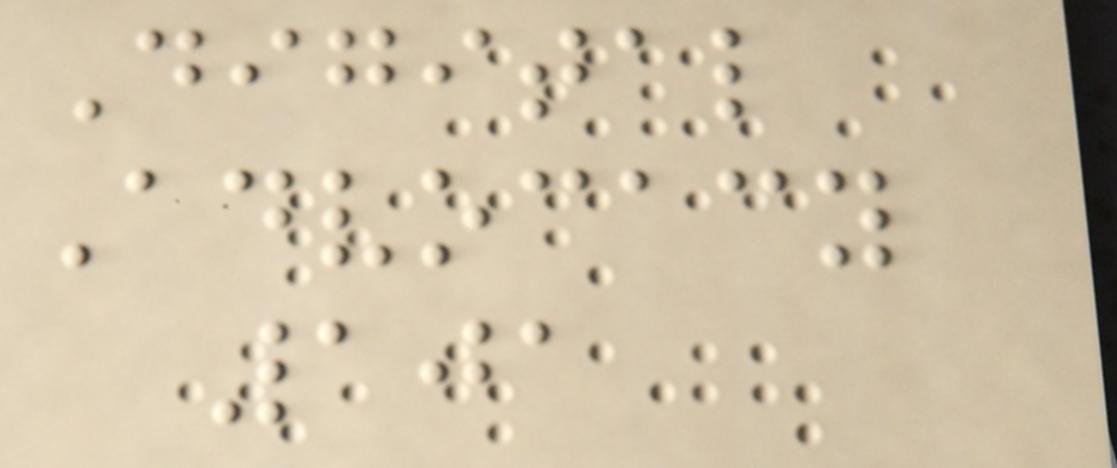Digital
Advocacy
101
